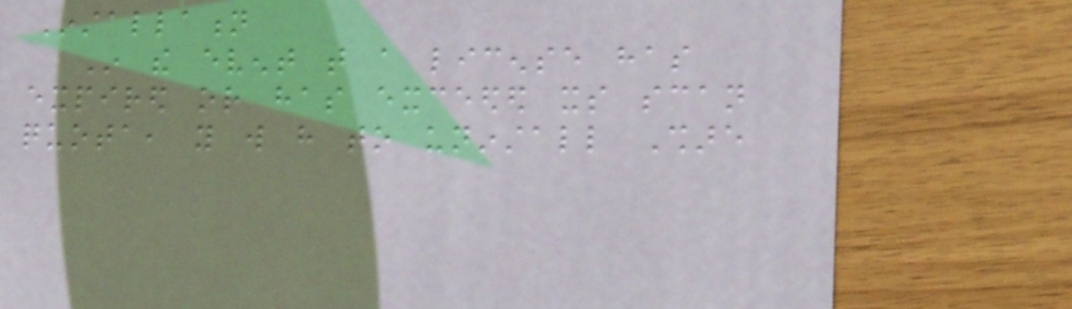Installation
In the event that a license has
expired or has exceeded its scan
quota, you will have to uninstall Share
